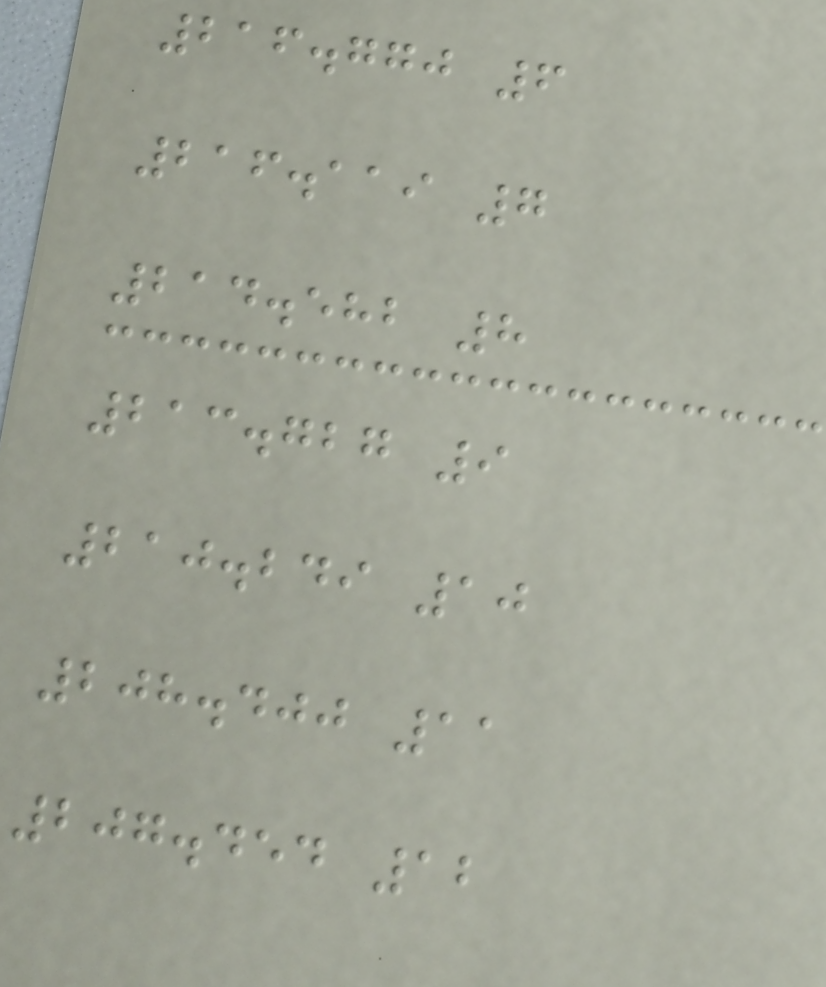216.770 6
216.119 7
214.582 8
213.727 9
210.249 10
208.400 11
207.454 12
